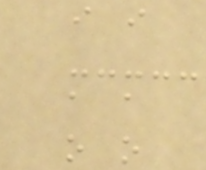i i
a a
o o
